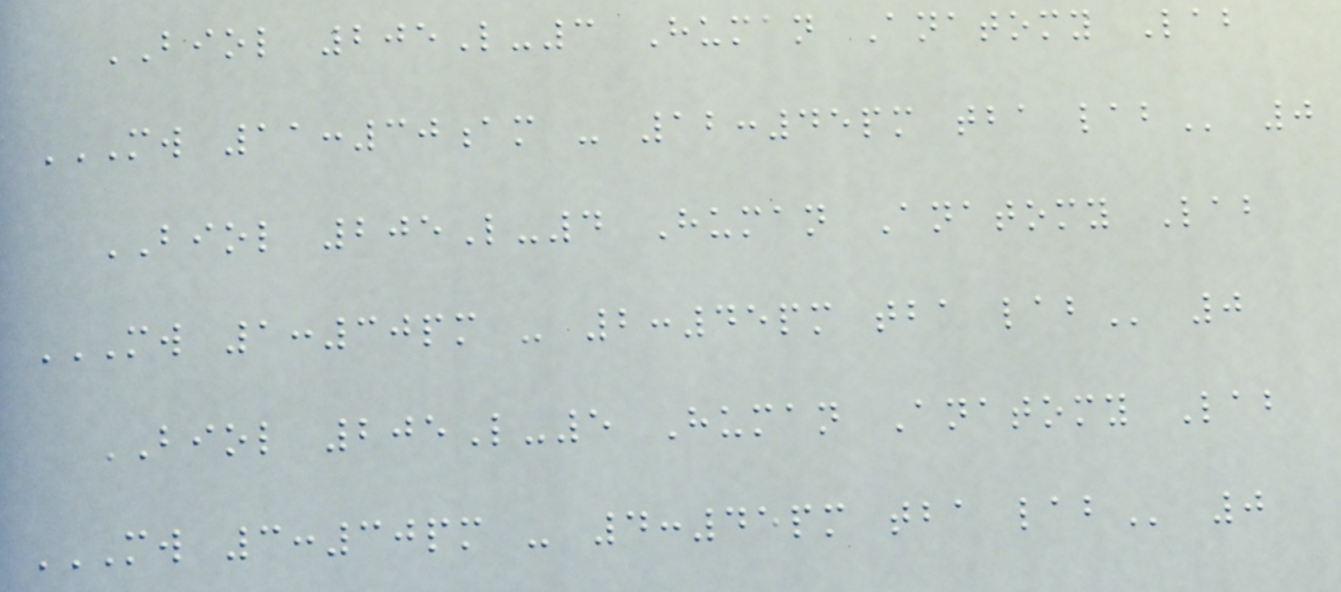BIOL 205L-3 Human Anatomy Lab
MW 11:30AM - 12:45PM TBA LAB 0
BIOL 205L-4 Human Anatomy Lab
MW 1:30PM - 2:45PM TBA LAB 0
BIOL 205L-5 Human Anatomy Lab
MW 3:30PM - 4:45PM TBA LAB 0
